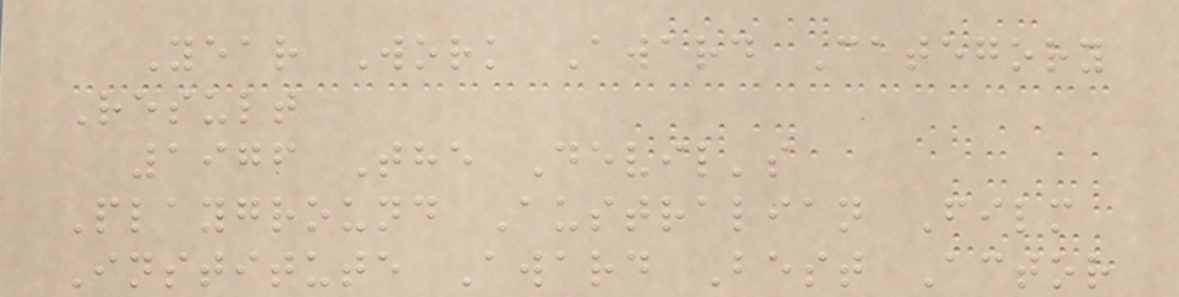Year Work Award Category
Result
1976 The Devil's
Playground Australian Film
Institute Award Best Actor
